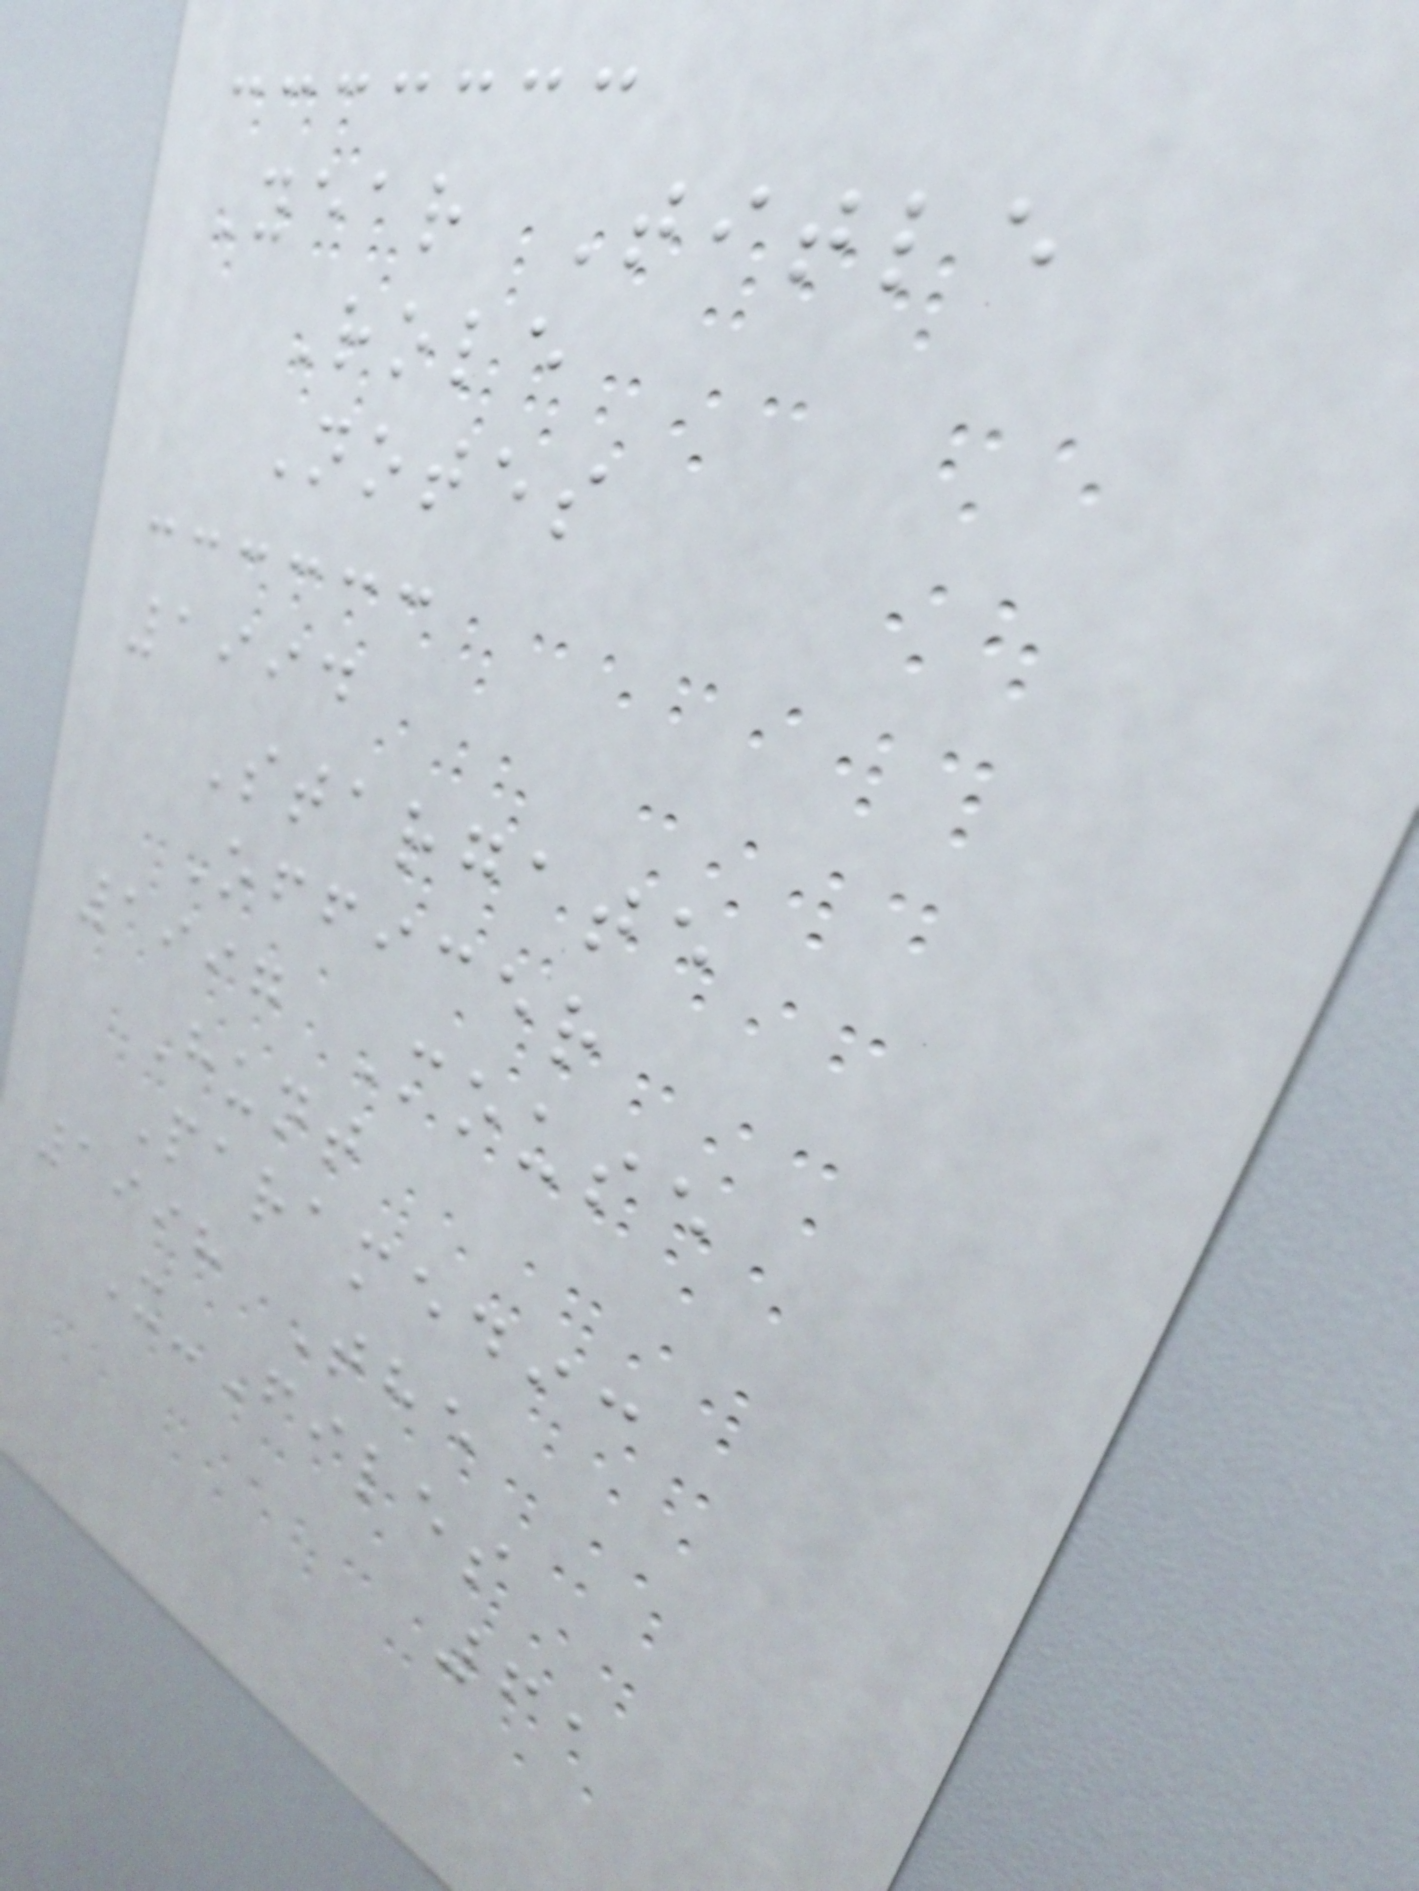Year Title
Role
Notes
1994
Stargate
Officer
1997 Mouse
Hunt
Paramedic
1998 The
X-Files
61
